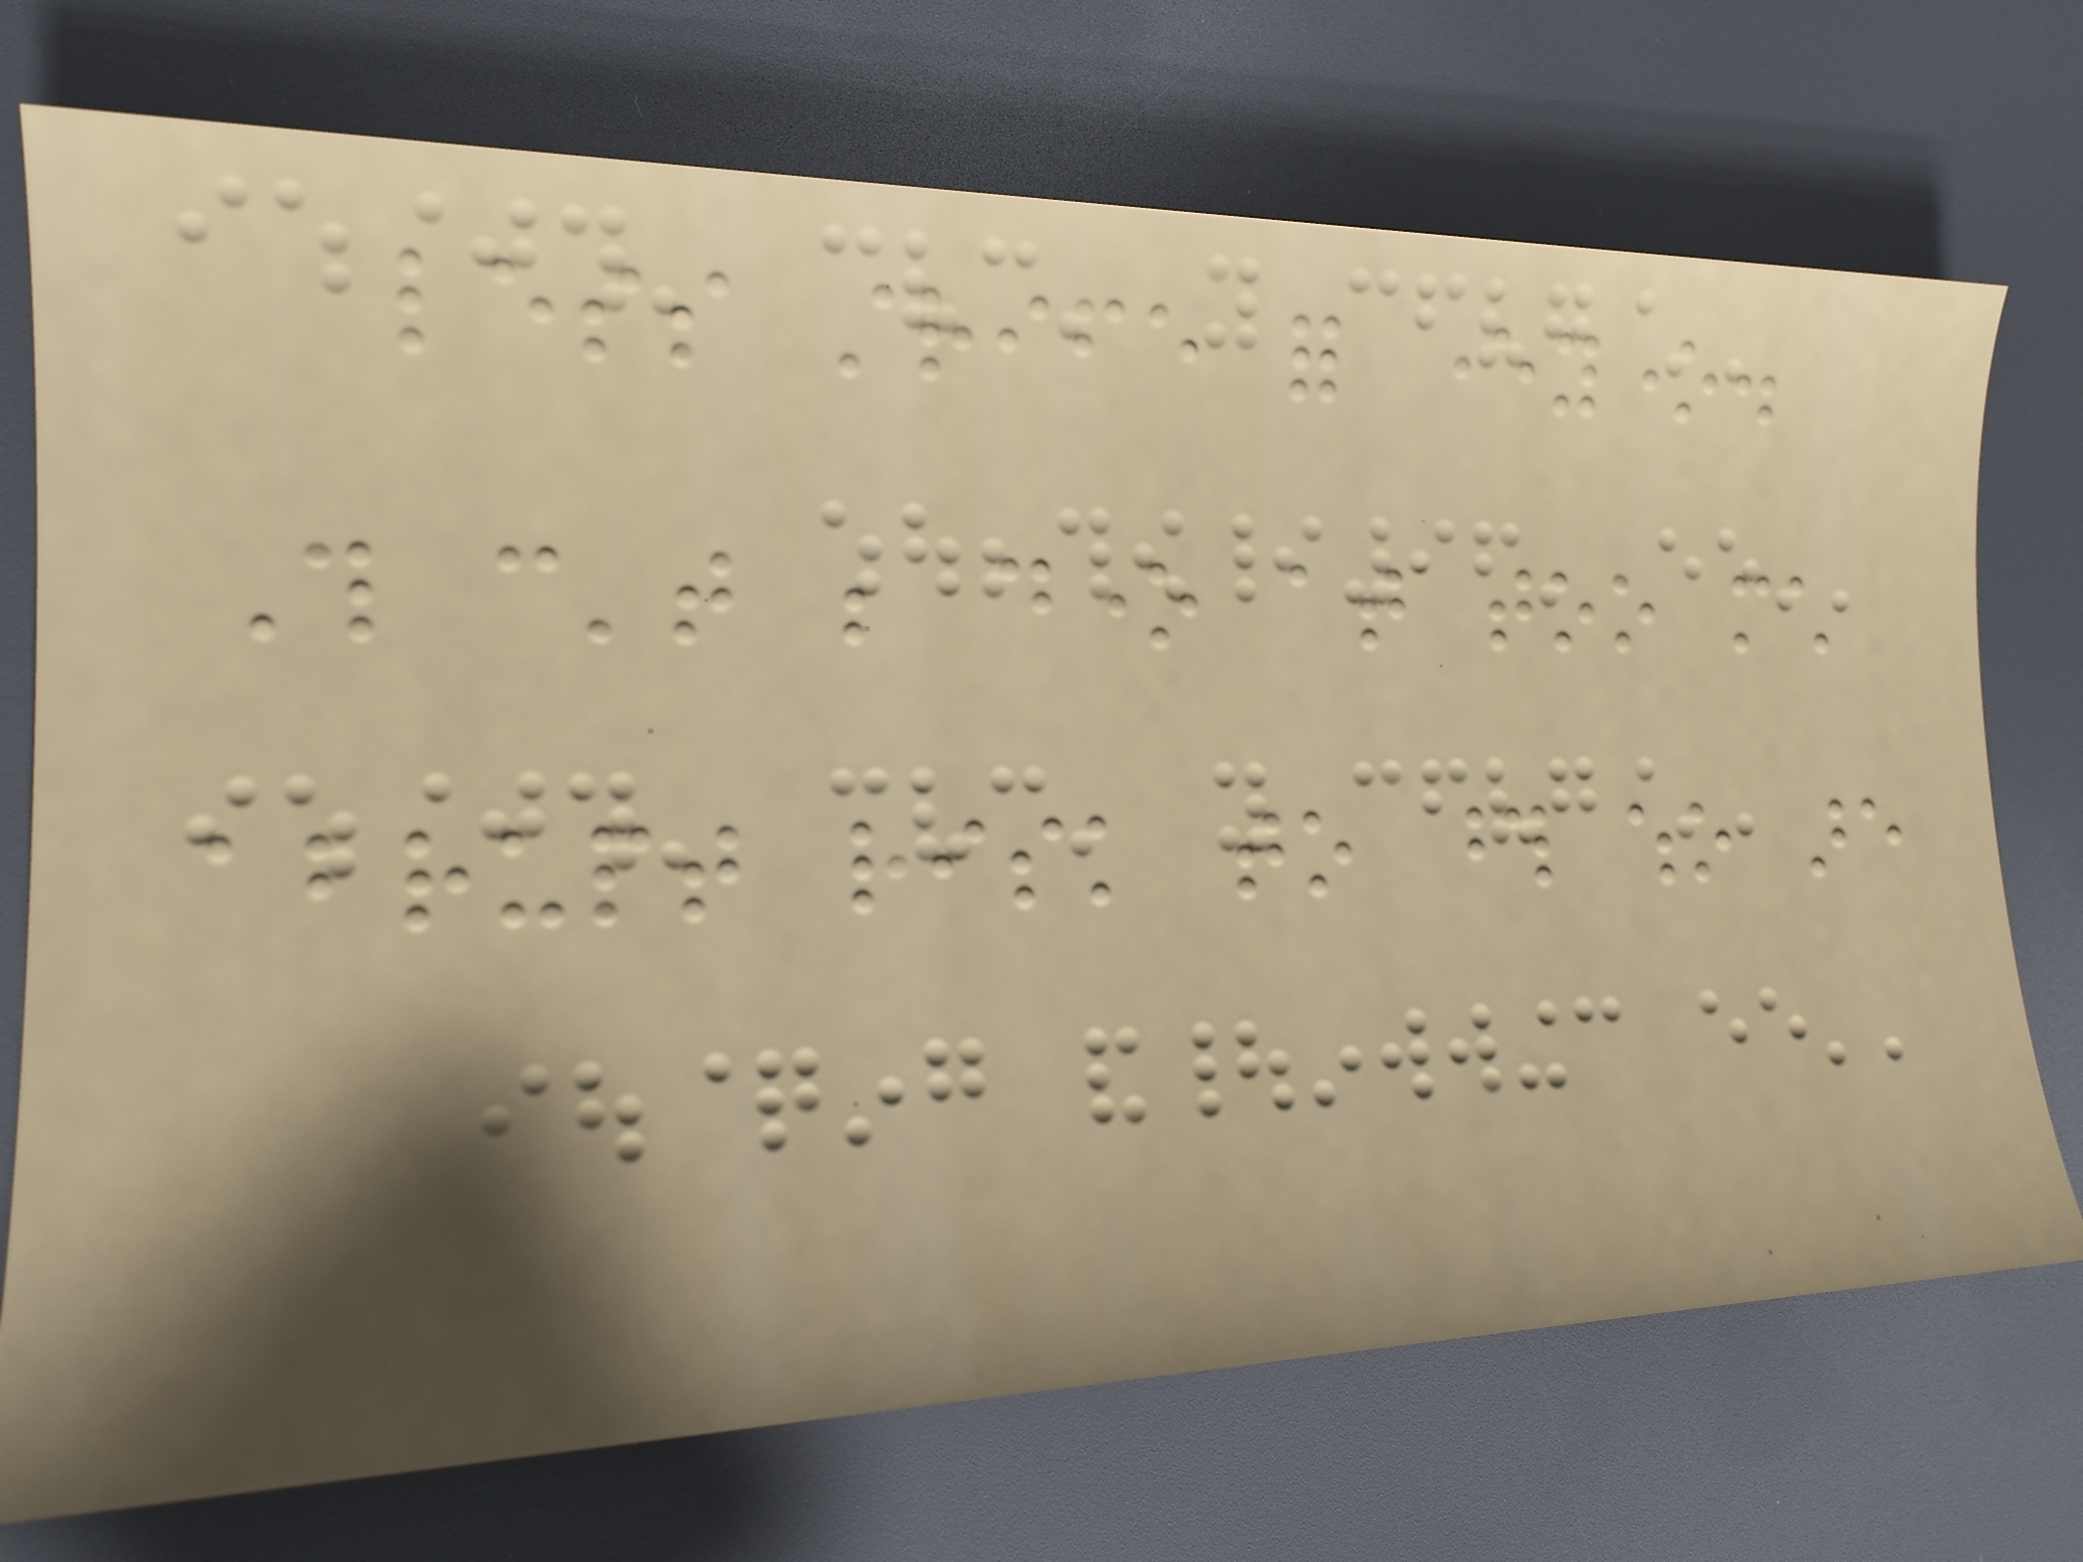less strife for everyone.
This can't be done at too much
abrupt risk to those who are
